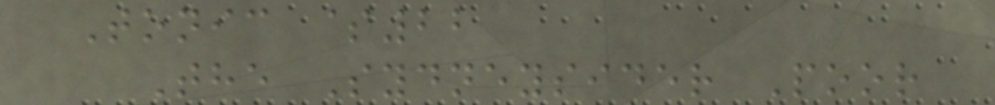Tonic $22
The Sydneysider Poor
